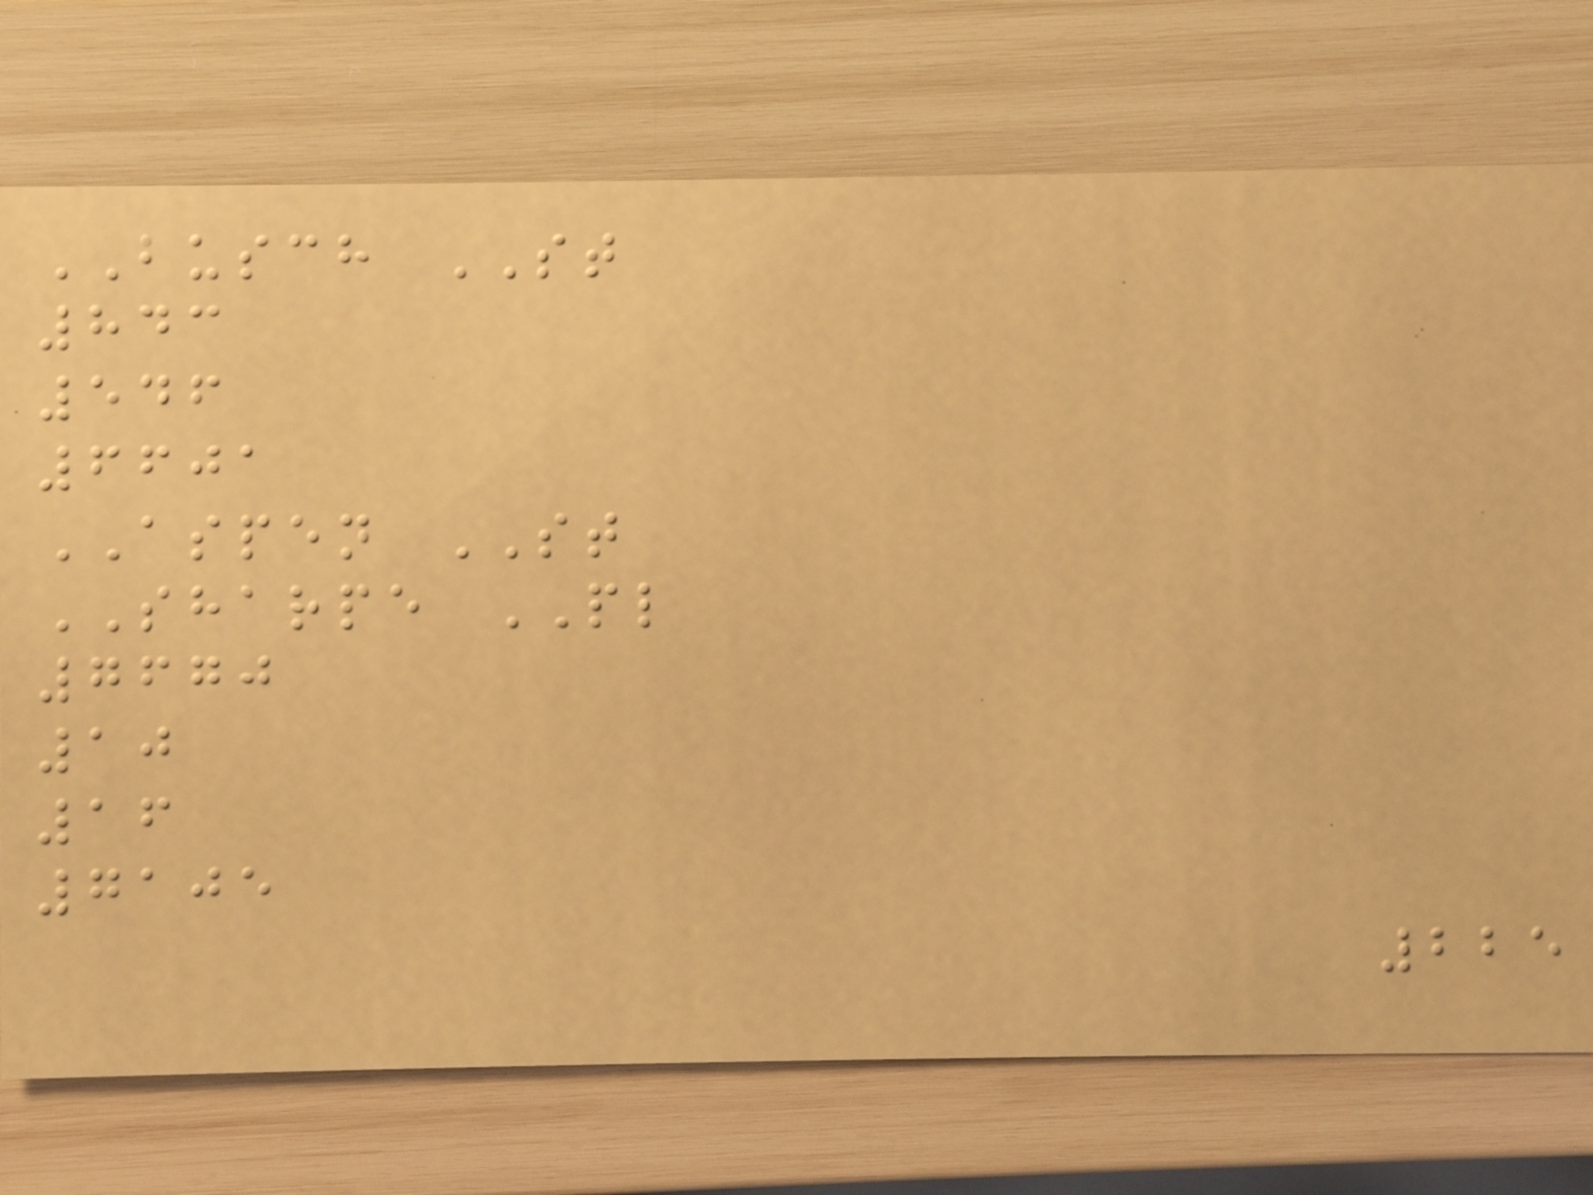BUSCH ST
843
546
6601
ASPEN ST
SHARPE PL
7670
10
16
7105
225
